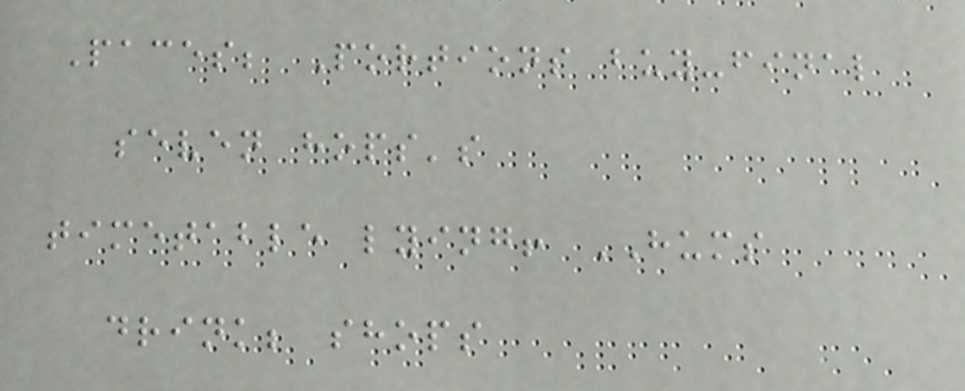Paces; Portions buy-final
seven hops's
timetable lying! HUMS
drink; shops
